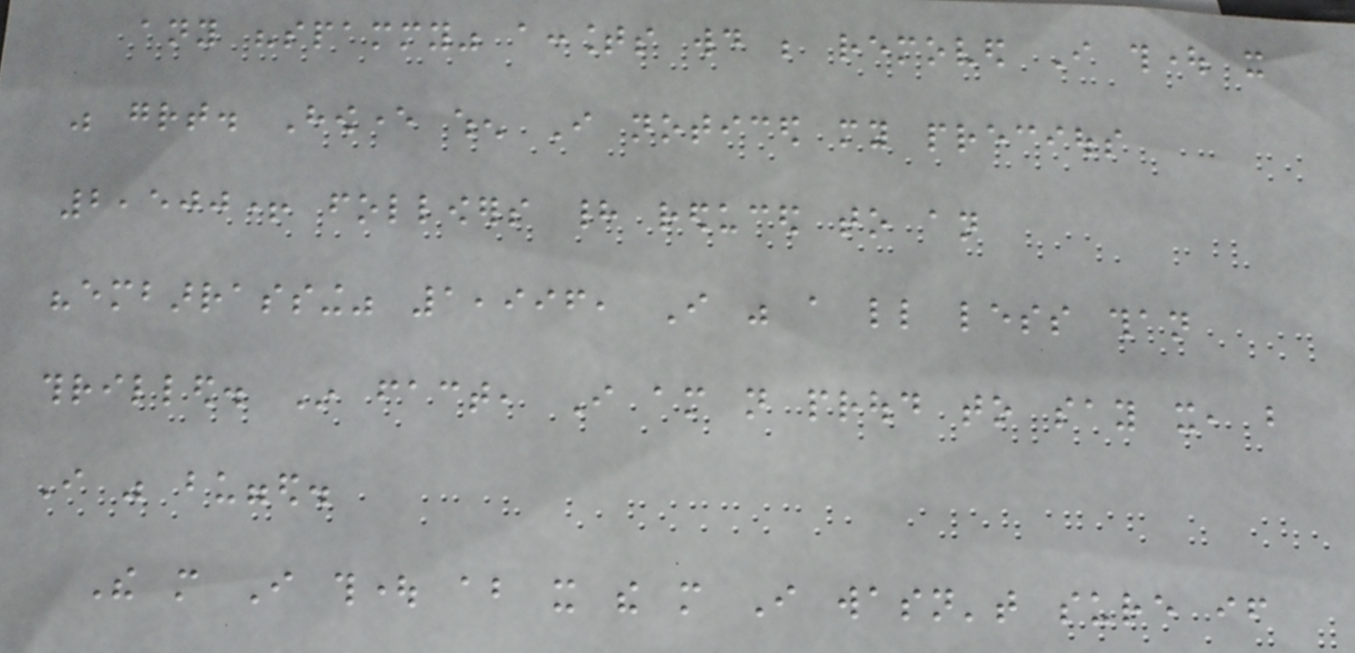any "spammy" accounts would be removed I thought it
was great. However when I noticed my precious
2,500+ followers had reduced to an
"embarrassing" 1,996, I was a little less than
thrilled. In fact, I am not proud to say it, but
I was bugged.
The more I thought about it the more I wasn't sure if
